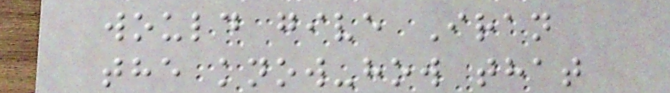would give Iran
the know-how that
